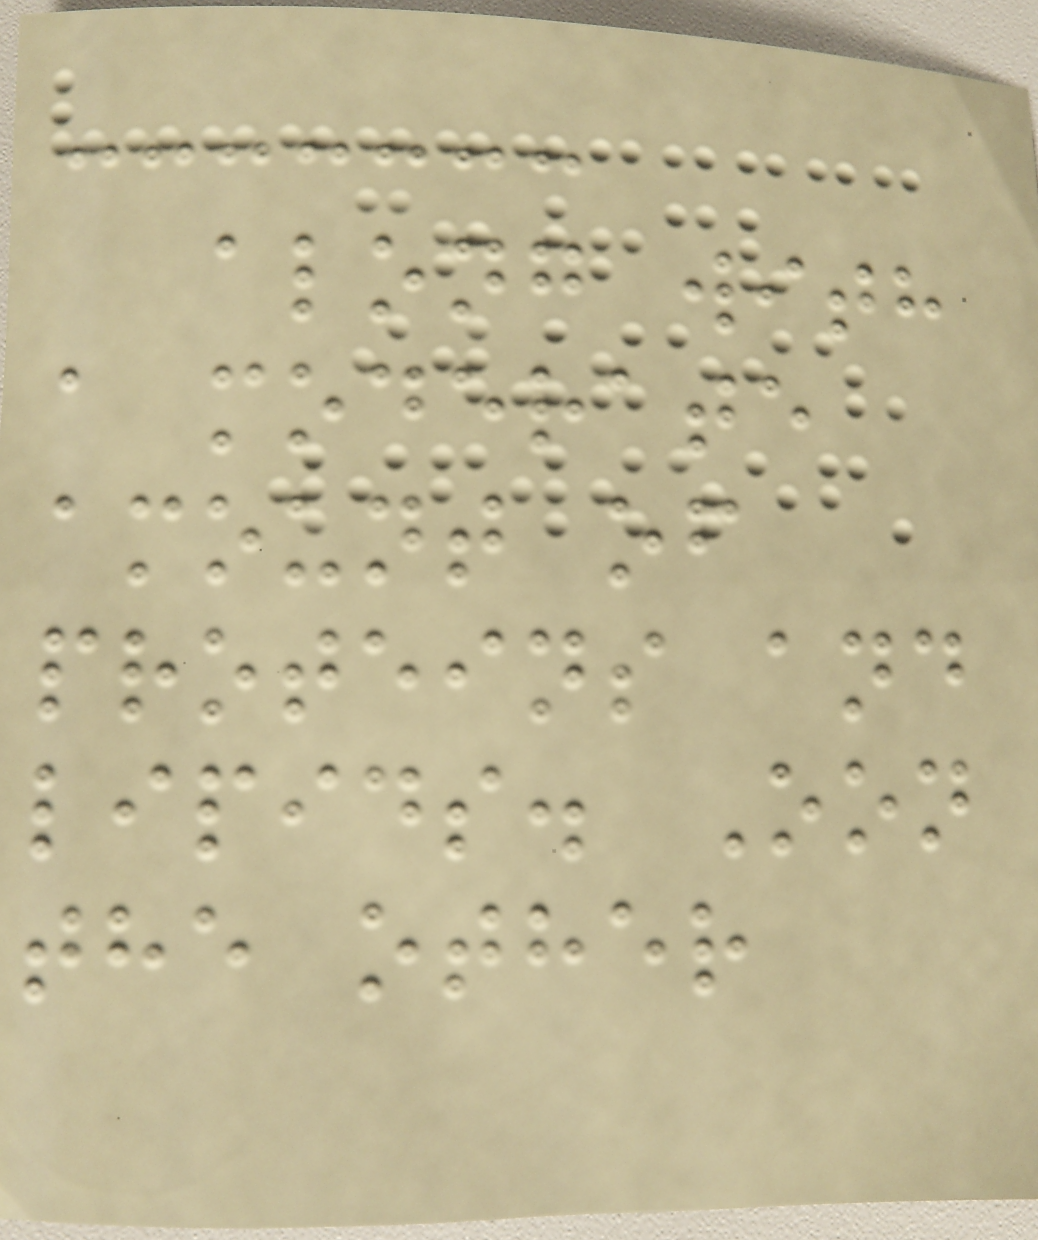along with
a moderate
amount of
proteins and
lipids. Oon
the other
